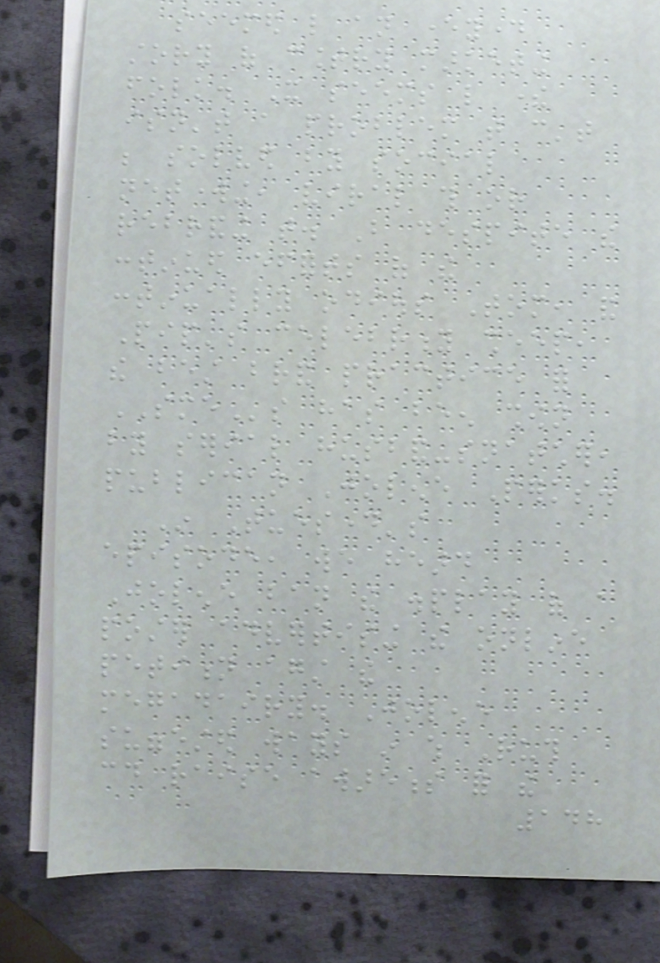seemed like an everyday
story of country marketing
folk. It seems like there
isn't a problem that can't
be solved by social
networking, viral this or
rebranding that. But despite the
continued efforts of the
continually odious Tom, and
Pip's celebrity sheep,
the best brand practice for
SMEs has been shown
by serial husband-snatcher,
publican Jolene Perks.
In Tuesday's
episode, we heard
Jolene ban the display of a
poster advertising the online
petition against the
megadairy. Jolene
suggested ways in which Ruth
could raise awareness for the
148
